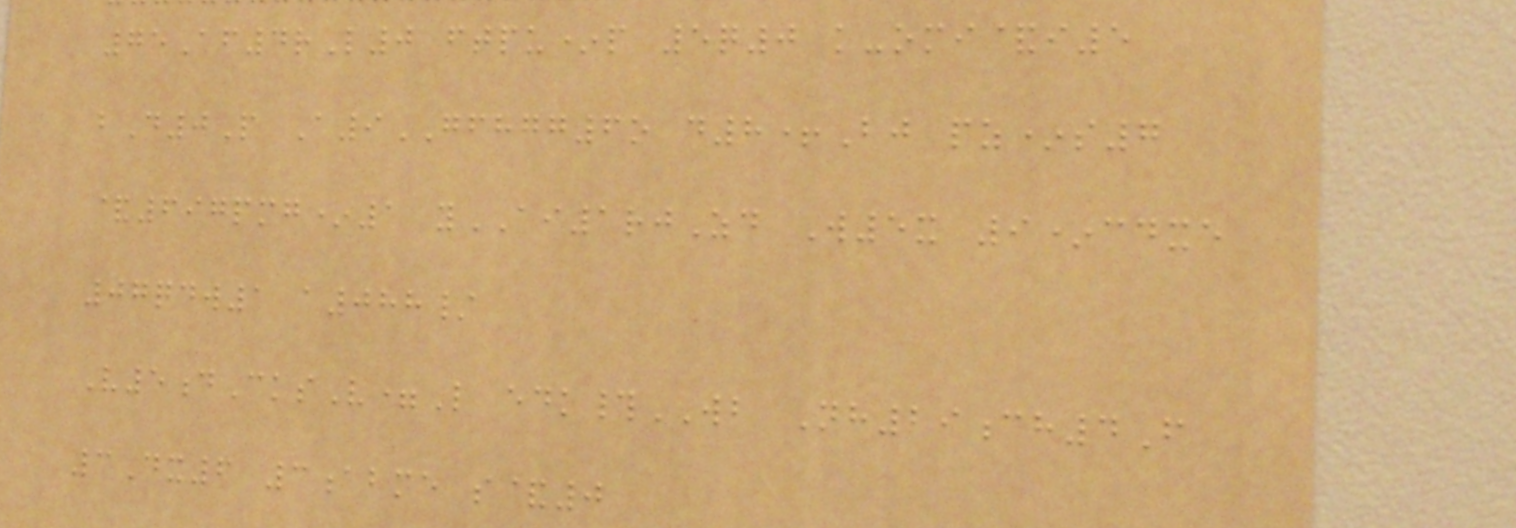75Af4rL0 ftpu*p 5q0 k-omi&i5
bD0P A9GFHGG6o d8+Bj pz*s7
&697pmg*1 yAI1rjZd W5x 9*cdxe
07qdw1 a088/
V5dCksV=L edk#WB Nh29ch4F
3Dx6 3abme s&0
